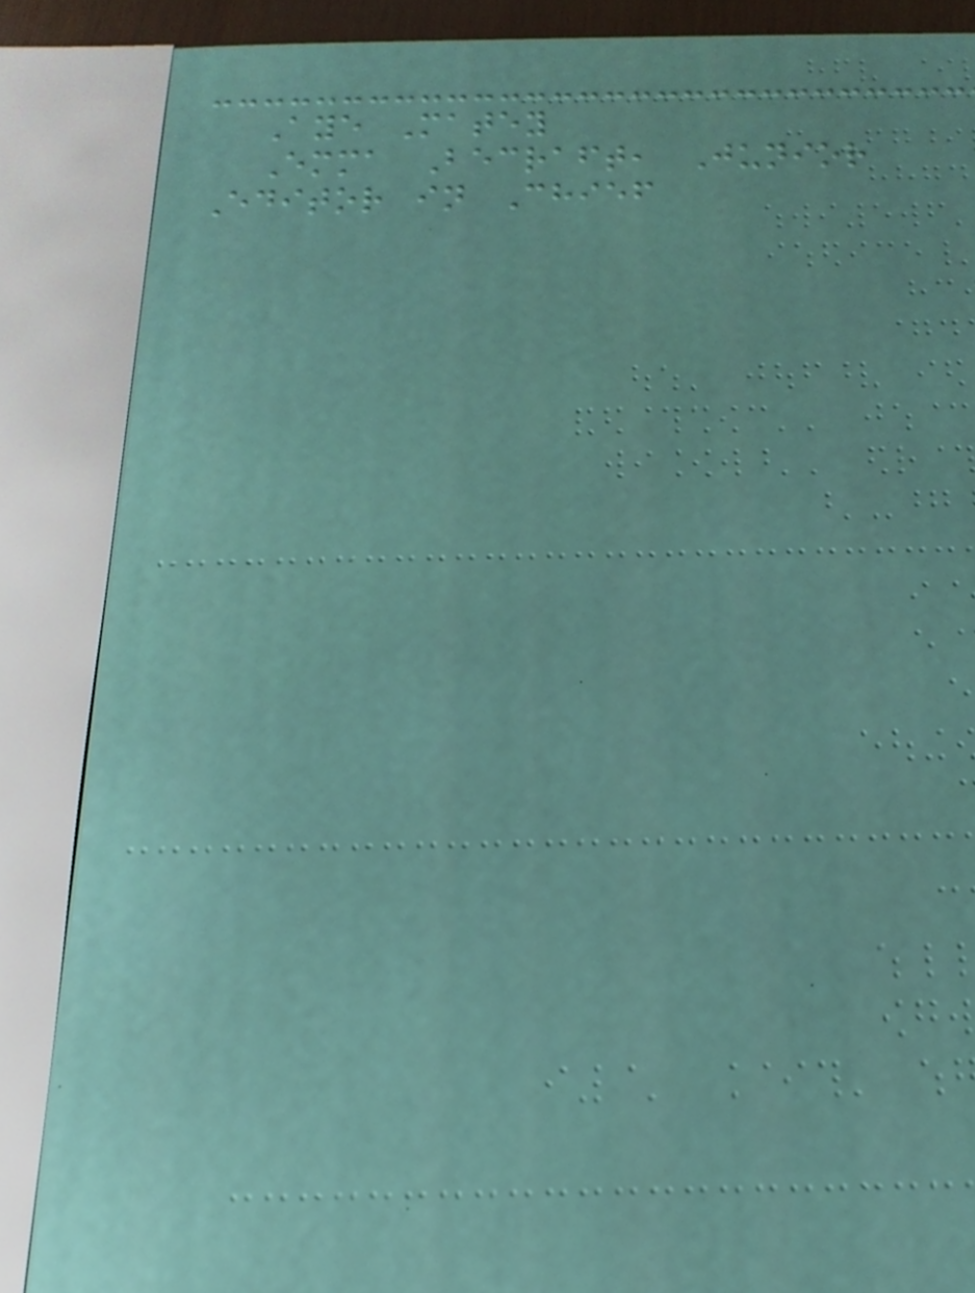Aye Matey
Emma Becraft, Junior
Editor in Chief
